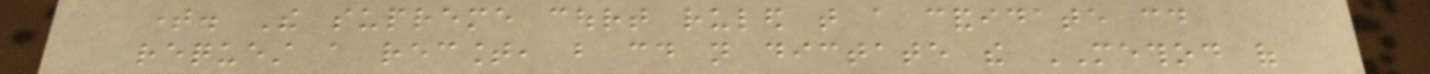time. The supreme court ruled that a candidate could
request a recount, but could not dictate the METHOD of
